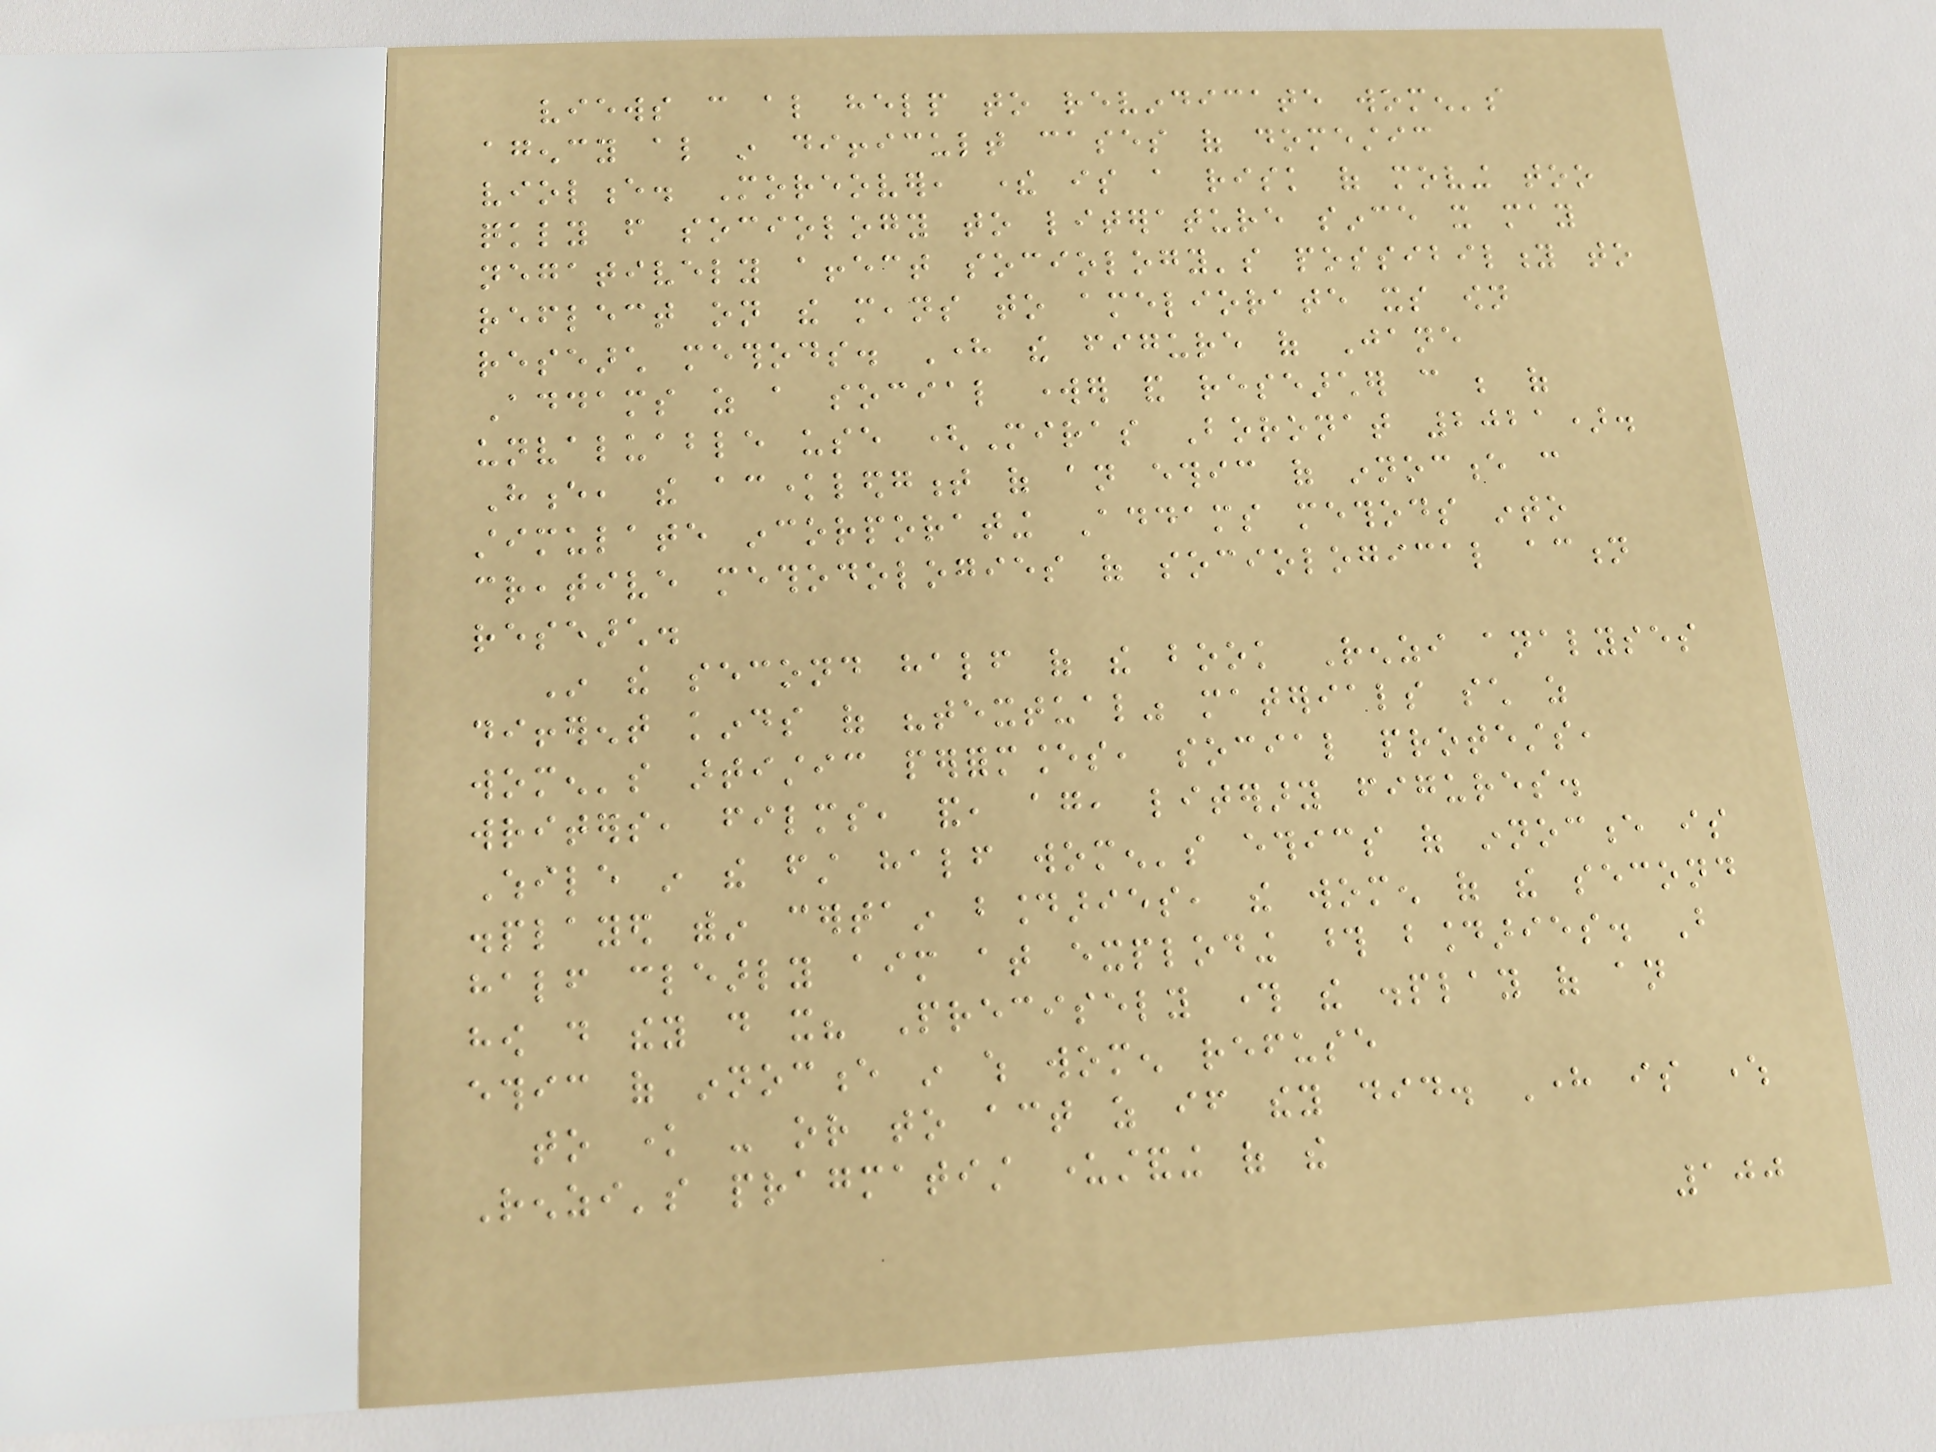views can also help to revindicate women's
agency also in difficult cases of domestic
violence. Moreover, there is a risk of moving too
quickly from sociology to literature since it may
negatively affect sociology's possibility to
reflect on the means to ameliorate its own
research methods. Here the figure of Jane
Addams as a social worker and researcher can be of
unvaluable use (Miras Boronat 2021).
Hence, the acknowledgment of an ethic of innocence can
stimulate incorporating Addams methods into
creative methodologies of sociological action
research.
In the second half of the book Renzi analyses
different kinds of "textual" materials such as
women's artistic performances, social protests,
writers, films, and, again, literary figures.
While in the first half women's ethics of innocence is
displayed within certain boundaries, the women of the second
half clearly aim at exploding those boundaries. But
how do they do it? Precisely through the display of an
ethic of innocence in which women refuse
to know - or to act as if they did. Here is where
Renzi's pragmatist understanding of the
100
